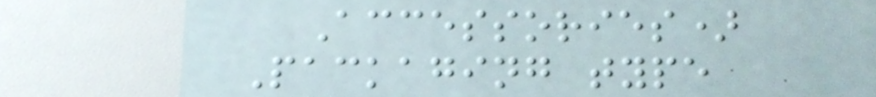Accessories)
Packaging type
